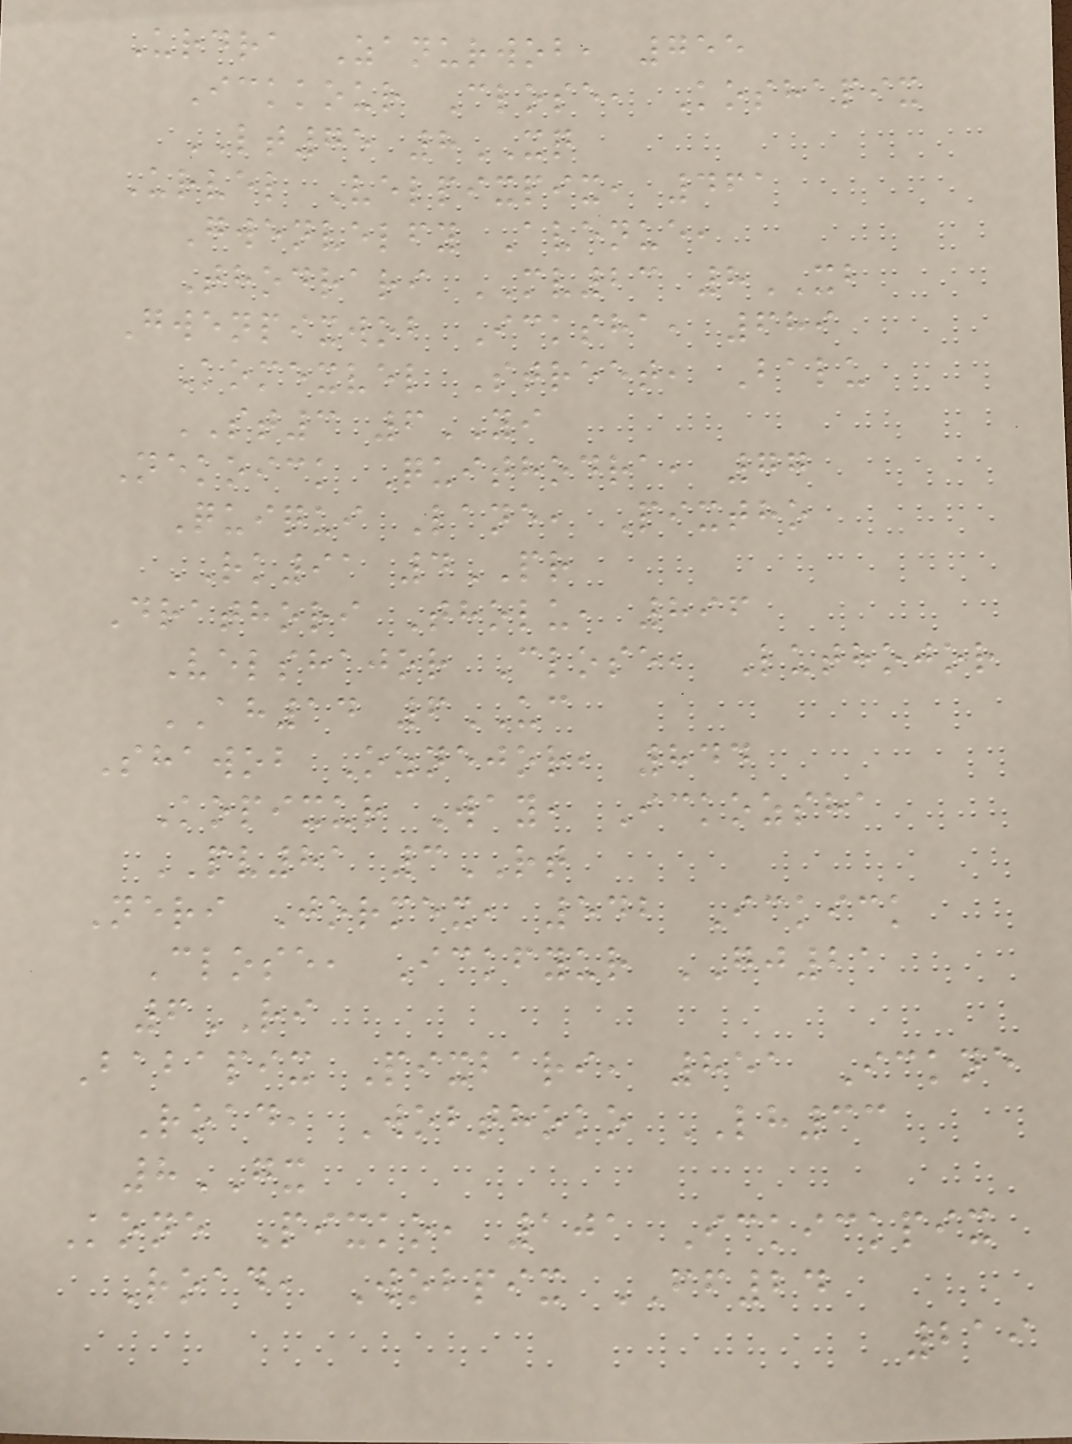Urdra Zanurwob, 755
Ickkour Close, Koshapix
LT75 8XQ
Urvel Velpixpix, 461
Gwenvelfy Avenue,
Thodrari MV23 8XB
Gwenpixwob Icksha, 689
Komexvel Street, Balu
ST3 6YI
Nekoick Quithodra, 77
Quiqui Lane, Pixtho
RK91 4PR
Drathori Tholu, 896
Velshajor Close, Luthojor
AH14 6UC
Shawob Oznejor, 844
Kopixur Way, Ickozsha
PV81 3RT
Neri Jormex, 542 Ickick
Close, Ickfyur GJ21
6RI
Babapix Pixbari, 851 Ickne
Road, Wobthoko LH33
8GX
Kone Pixko, 101 Ickickpix
Road, Wobpix FF24
219
